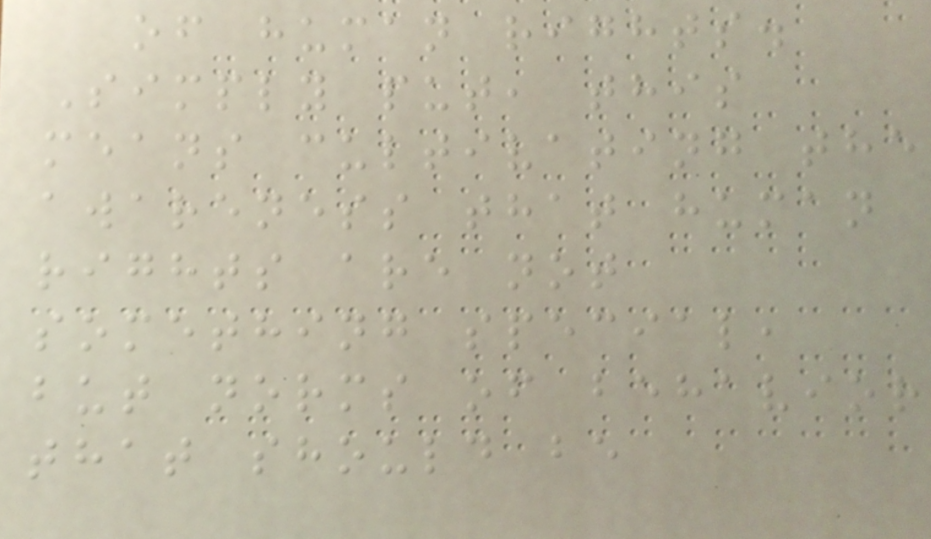of human rights.
Simply put, this
means cultivating the
awareness that human
rights are not
something special,
but norms of behavior
that should be
